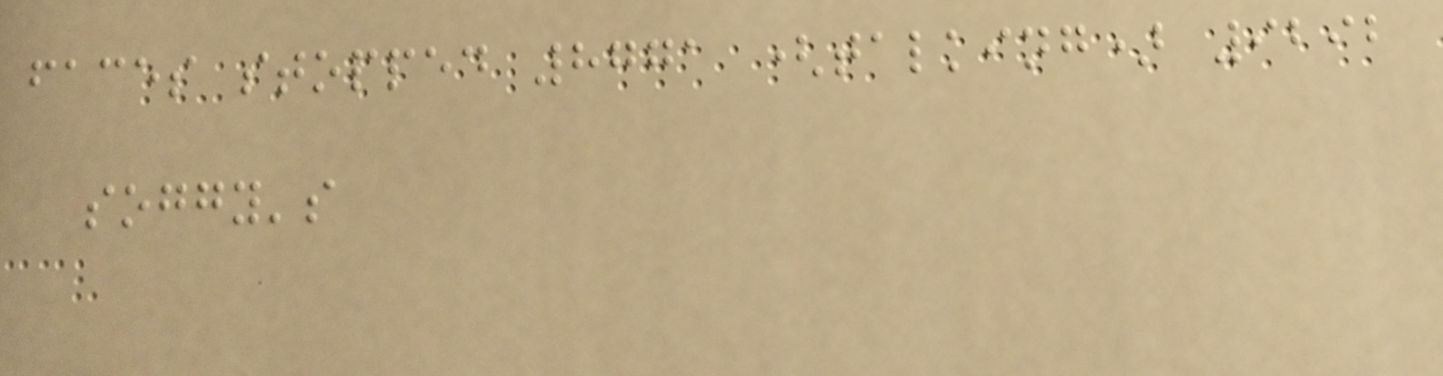faces stopped 8771 (talking) 9292
soggy's
